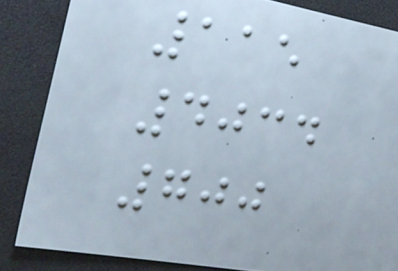115
4034
700
